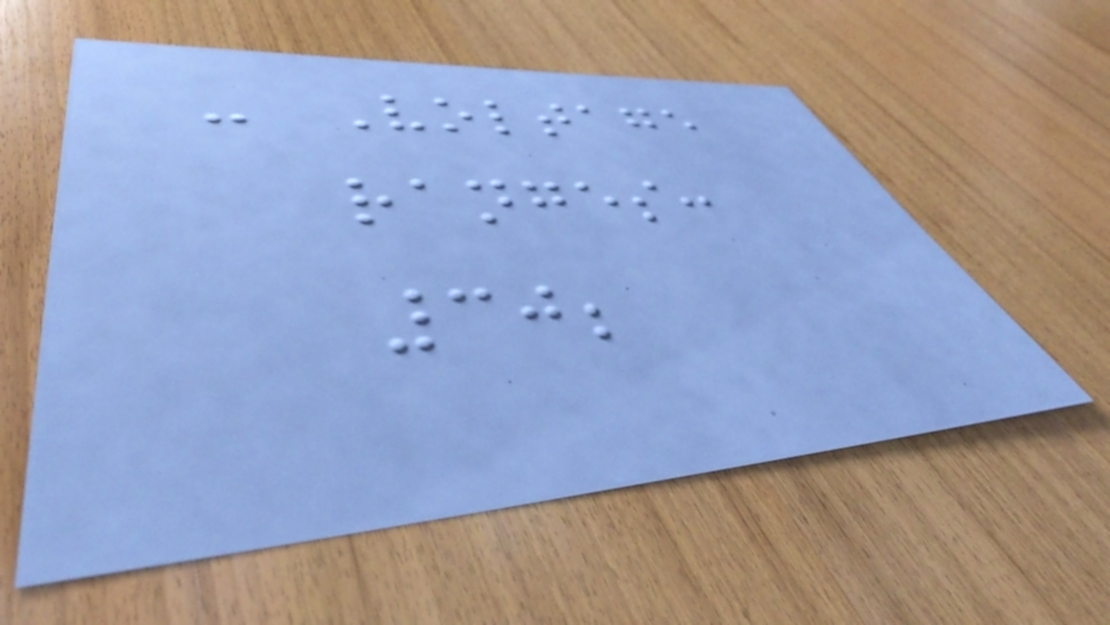- Voltage
ranges:
30;
